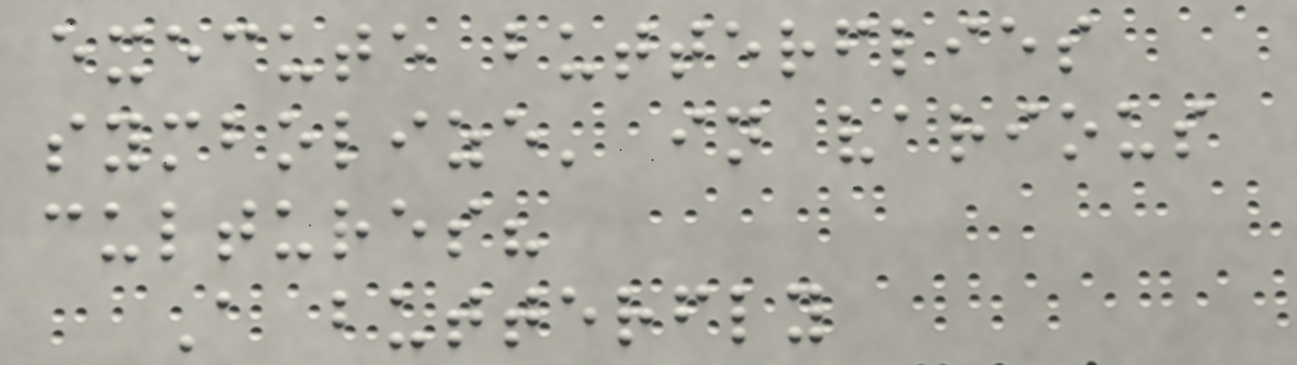execute butterflies
symbolize' in various
cultures?
A butterfly
